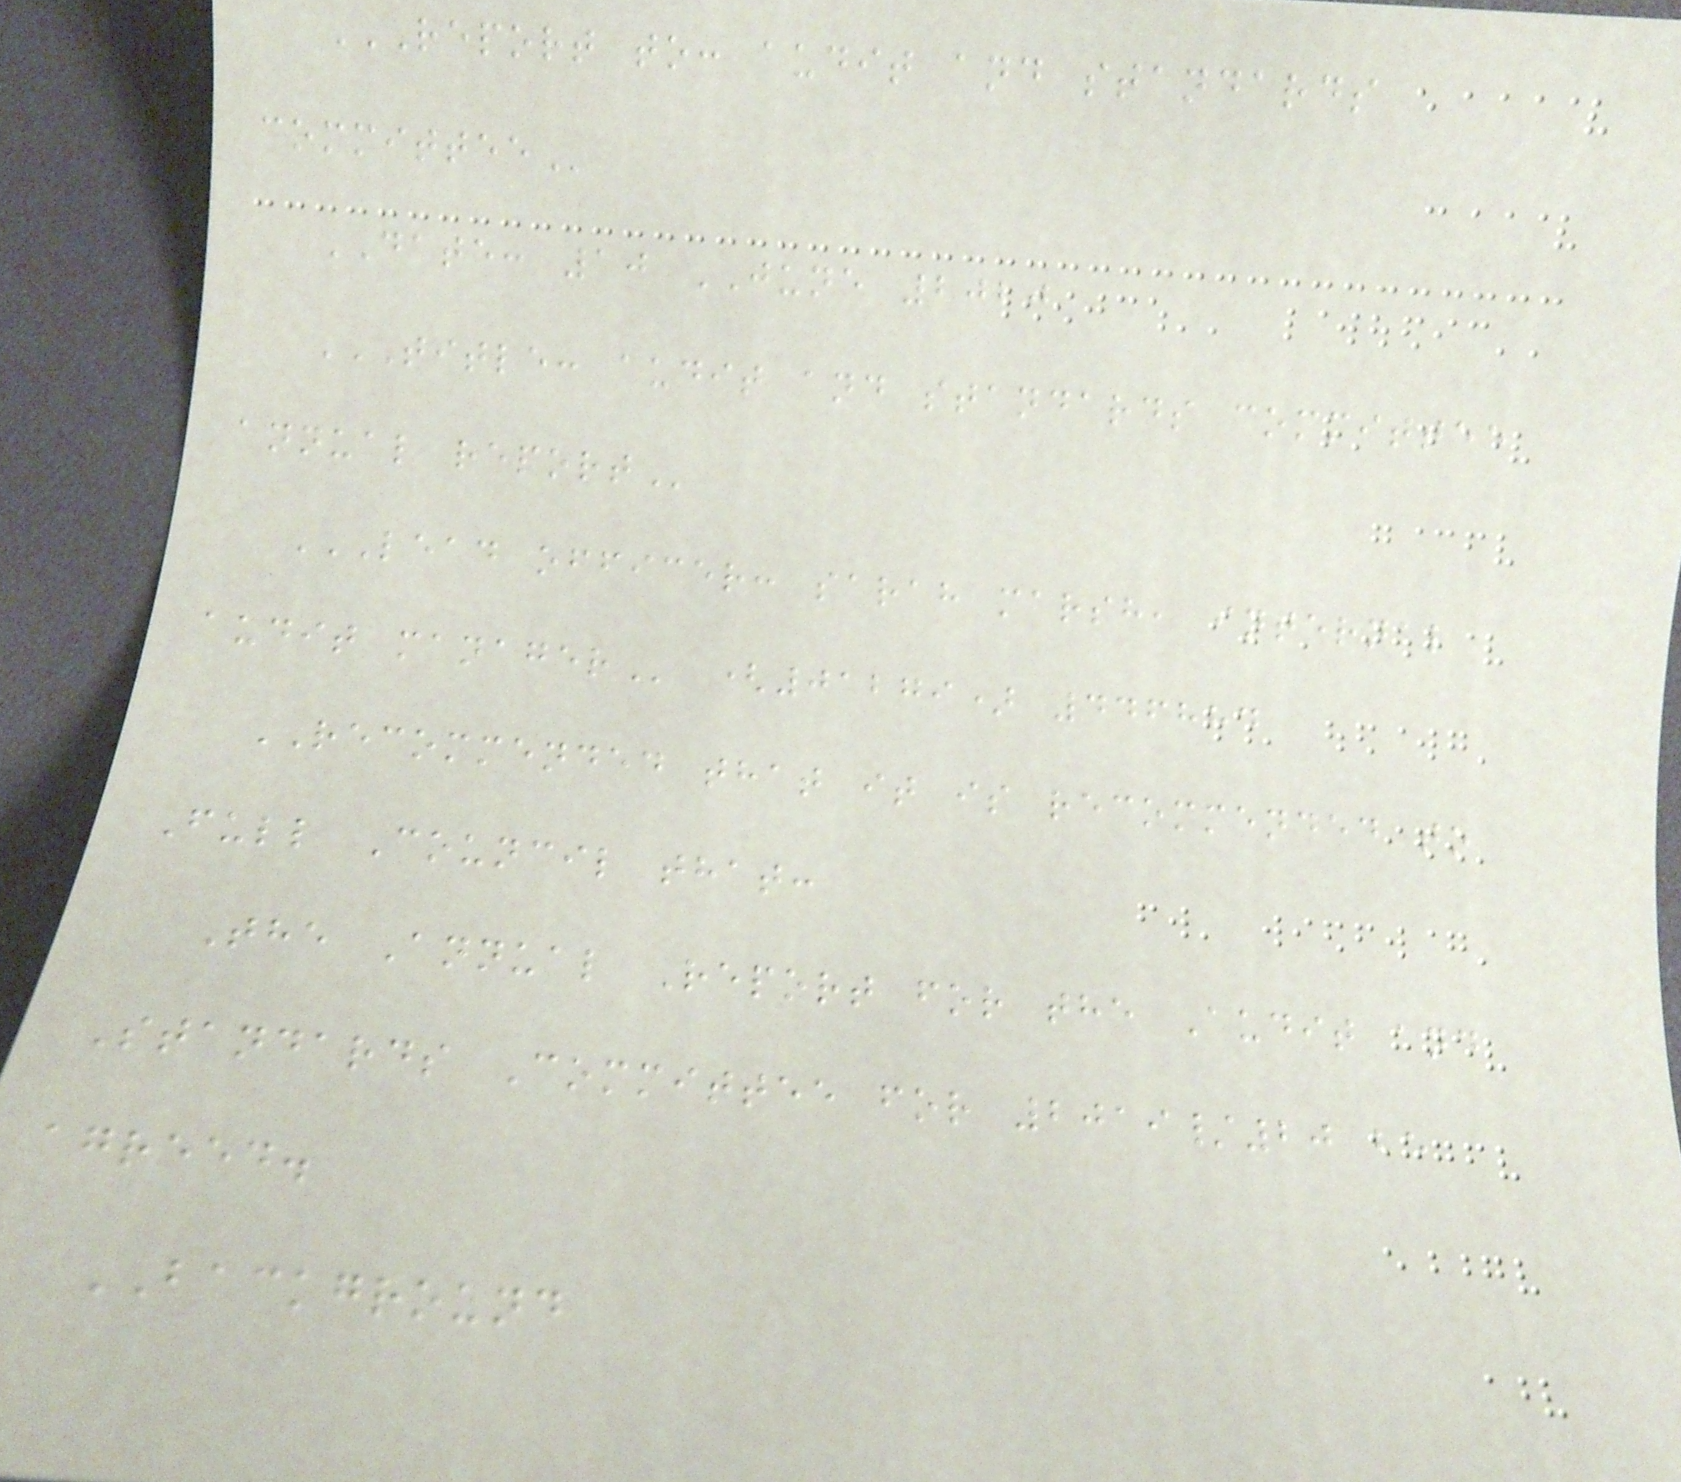REPORT TO: AUDIT AND STANDARDS
COMMITTEE
DATE: 10 JUNE 2020
TITLE: AUDIT AND STANDARDS COMMITTEE
ANNUAL REPORT
LEAD OFFICER: SARAH MARSH, INTERNAL
AUDIT MANAGER (01279) 446884
RECOMMENDED that it is recommended to
Full Council that:
The Annual Report for the Audit and
Standards Committee for 2019/20 be
agreed.
BACKGROUND
